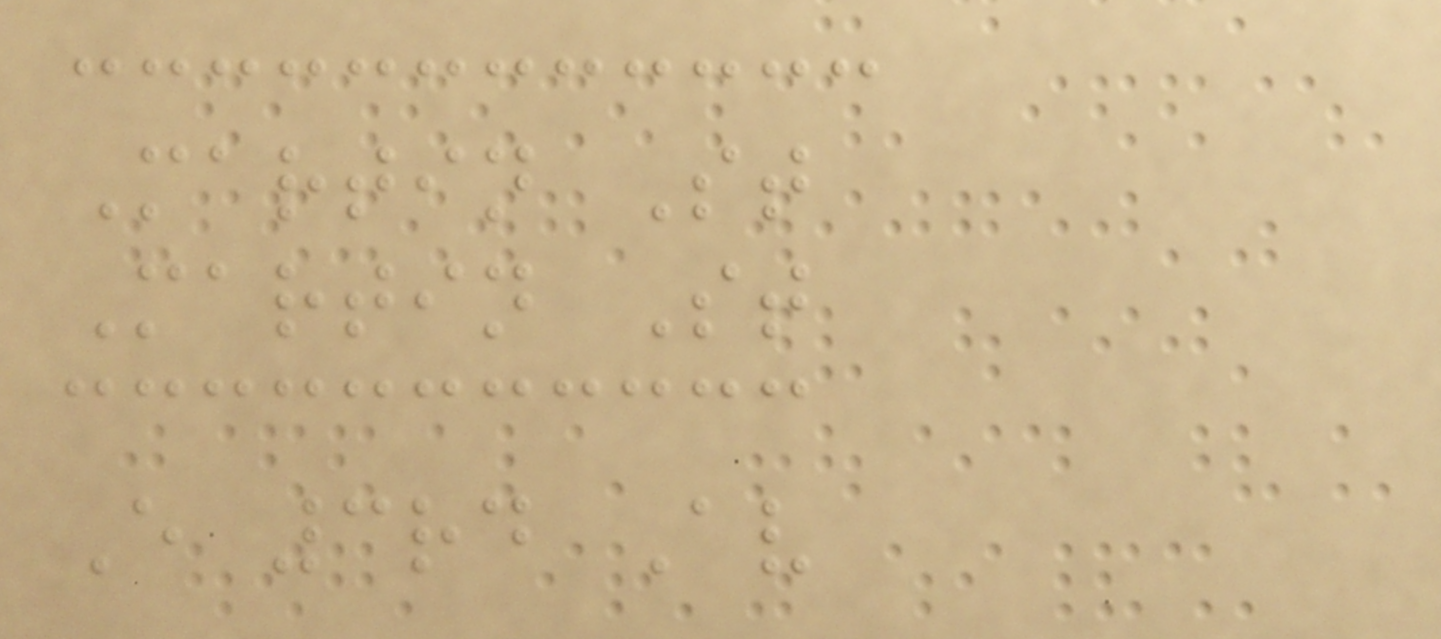Martin St
Martin St
E 3rd Av
